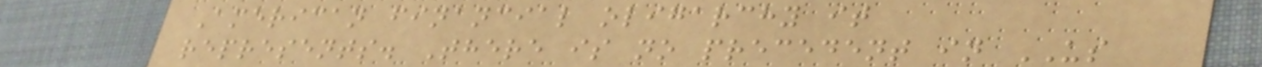American financial oligarchy it
represents. There is no precedent in US
